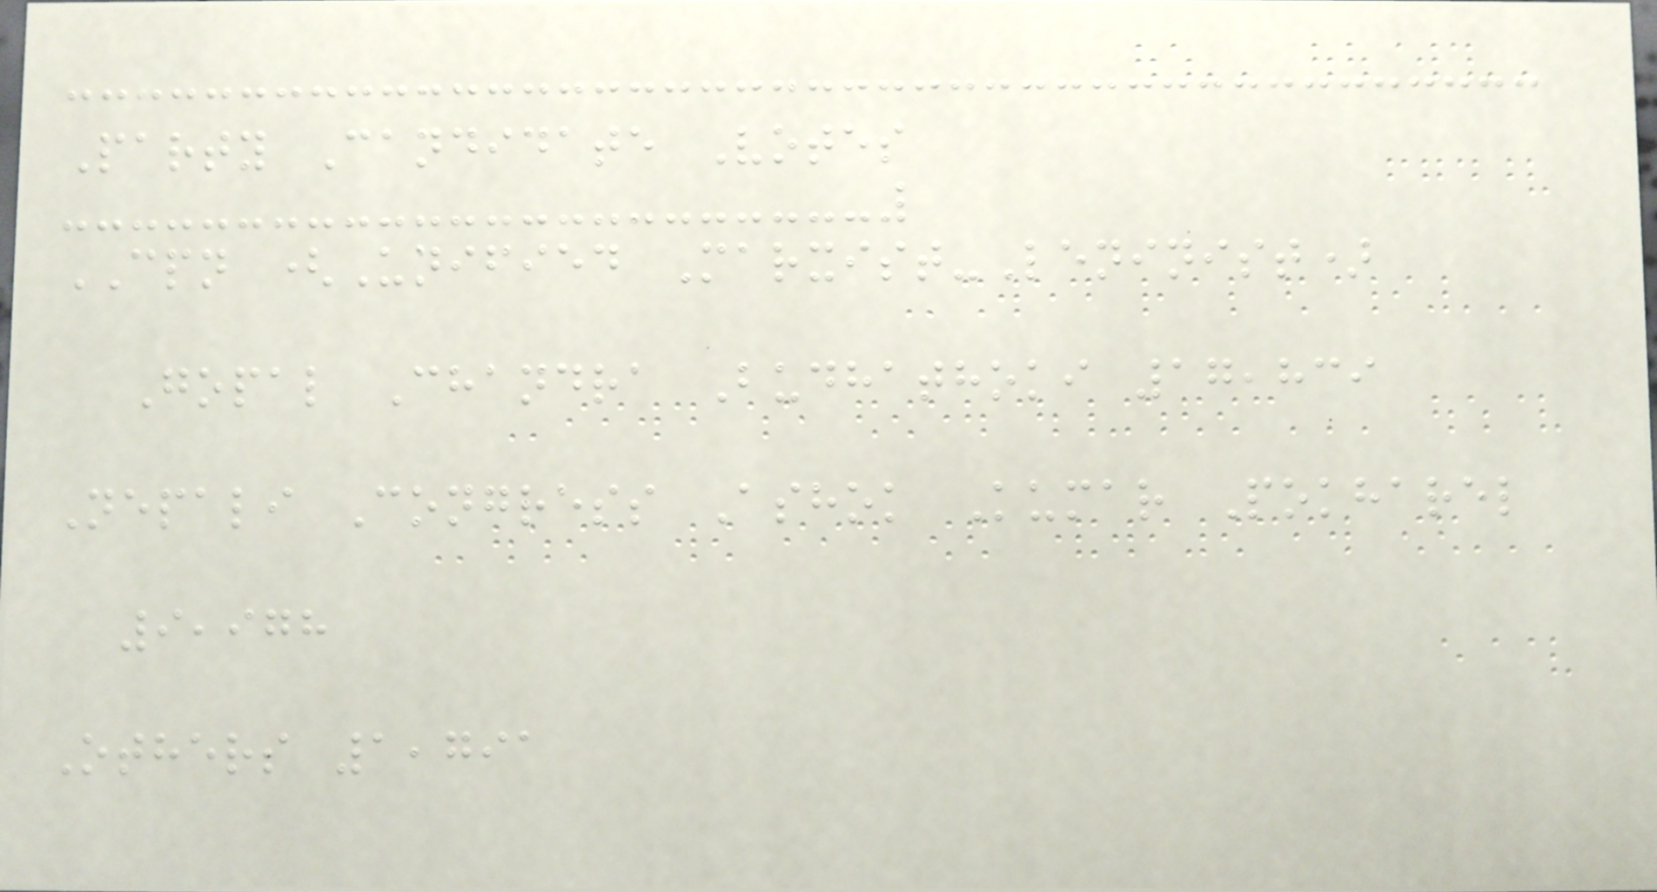Party Candidate Votes
CPN (Unified Marxist-Leninist)
Gopal Chandra Budhathoki 17,839
Nepali Congress Ashok Kumar Pokharel
9,978
Others 1,791
